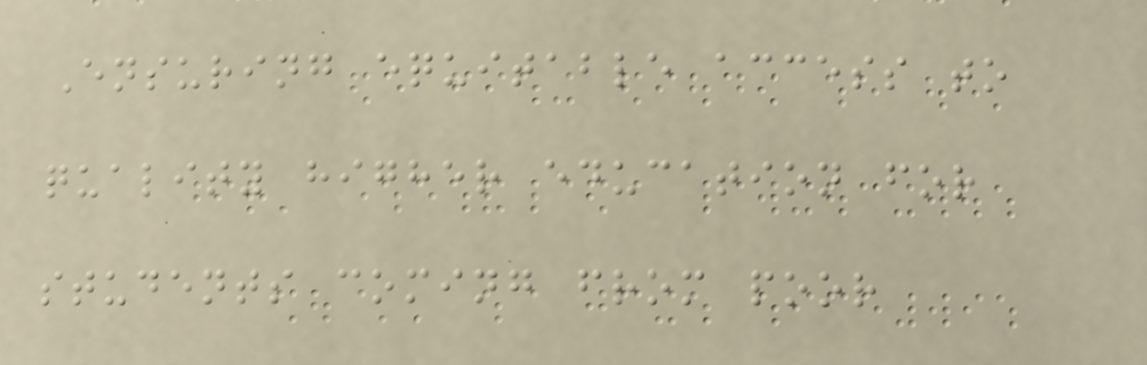Ensuring equitable access to
quality higher education for
students coming from poor
